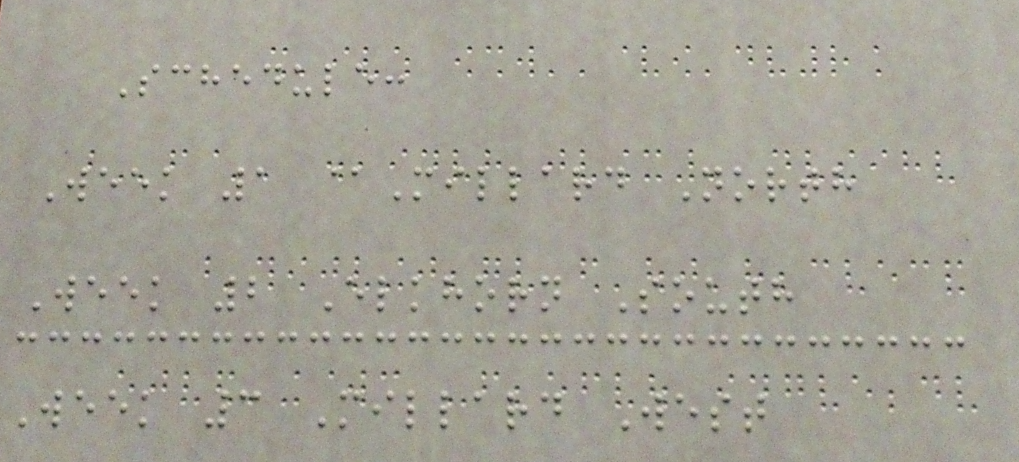Schedule:
Week 1 @Millard North
Week 2 Elkhorn South
Week 3 Millard West
